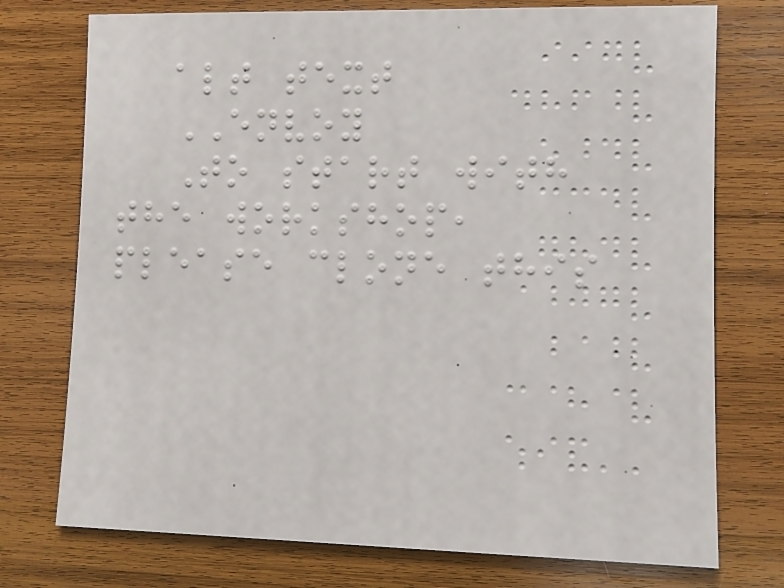alt text
ENVOY
To start with
the workshop,
please clone this
